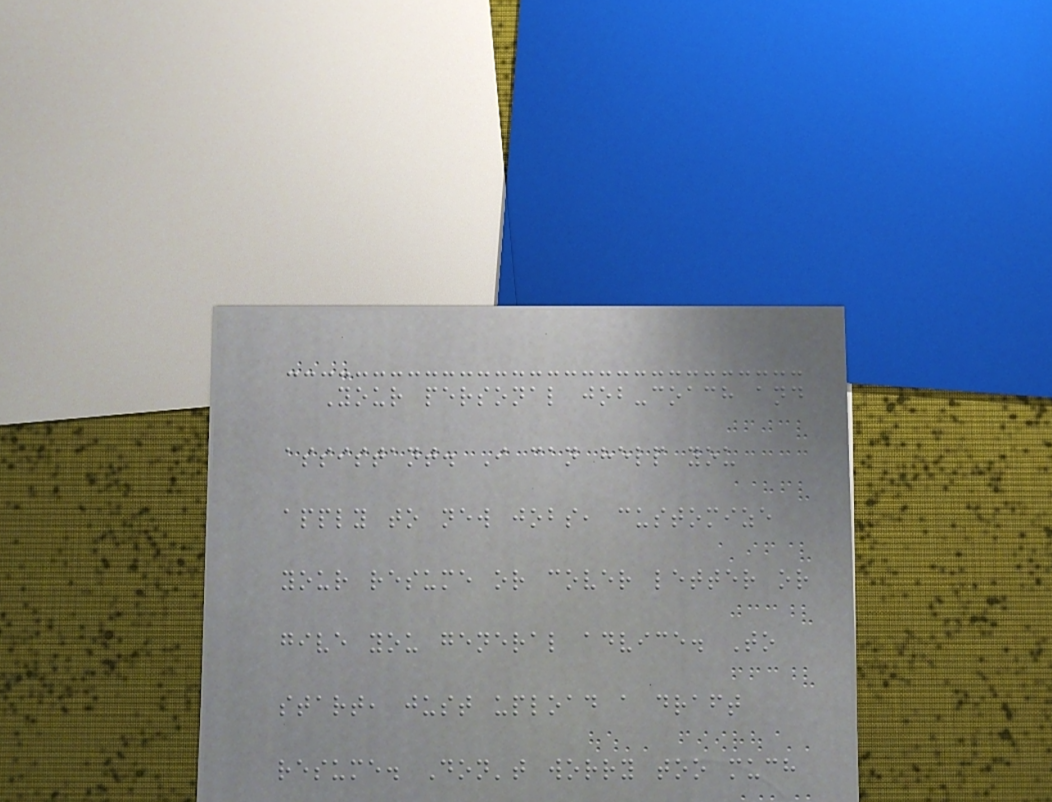Your personal job-coach and
assistant. I can help you
apply to new jobs, customize
your resume or cover letter or
give you general advice. To
start, just upload a draft
resume. Don't worry too much
